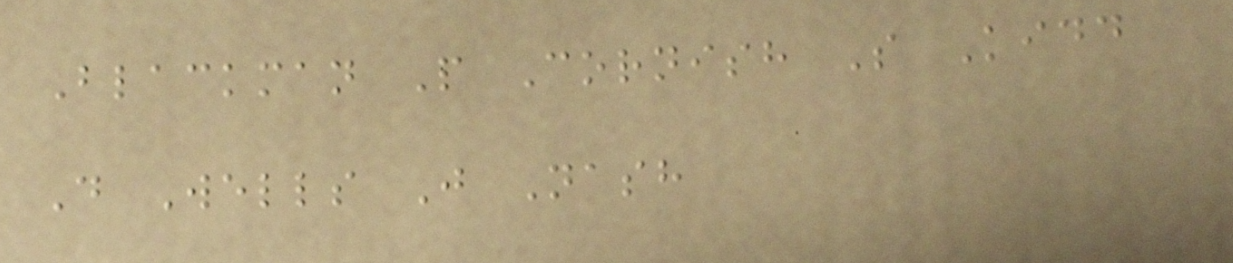Blackman P Cornish S Kidd
D Wells J Nash
